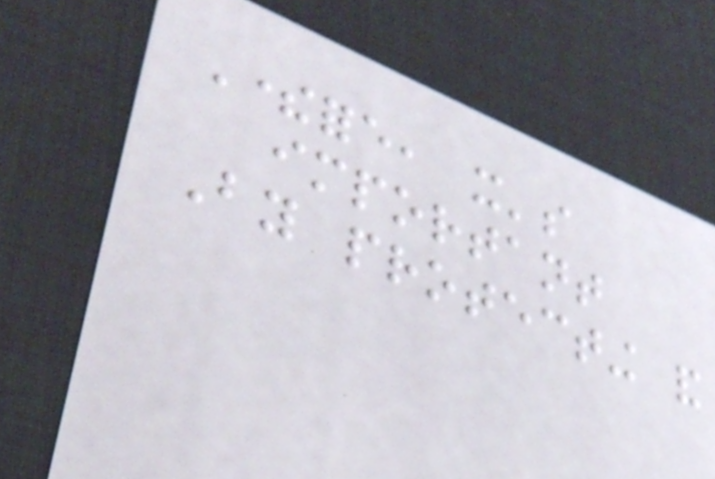Therefore, it's
important
By protecting and
